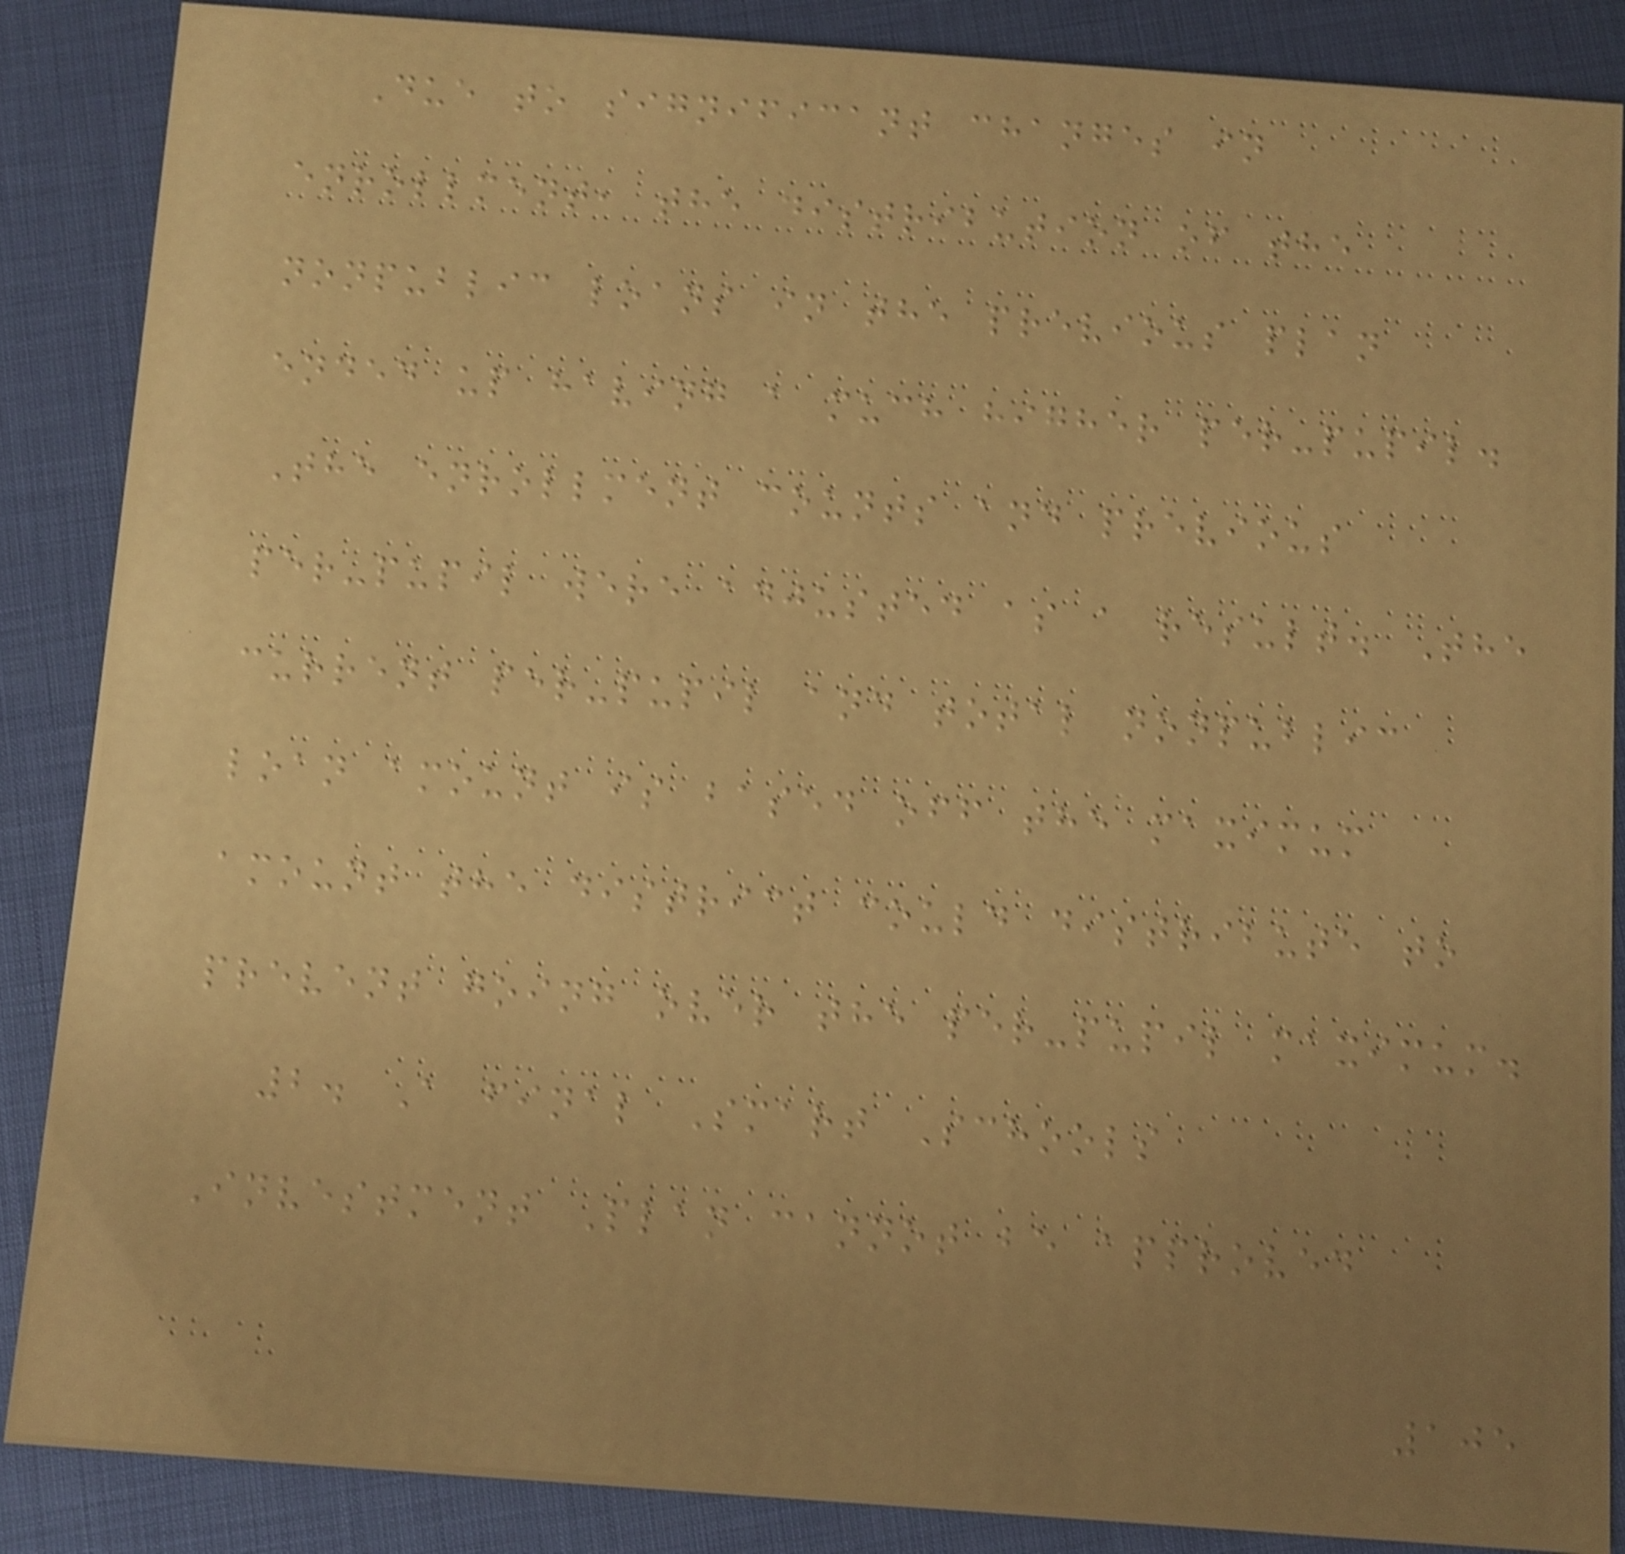Due to significant changes in
enrollment, the distribution of the
nonpublic loans in the previous plan
ended up having a much higher per-pupil.
The enrollment counts and previous
per-pupil were adjusted as a result. The
current per-pupil and total nonpublic
loan amount is based off the maximum
amount the district could distribute to
prevent going over the per-pupil maximum.
2. A final Smart Schools
Investment Plan cannot be approved
105
